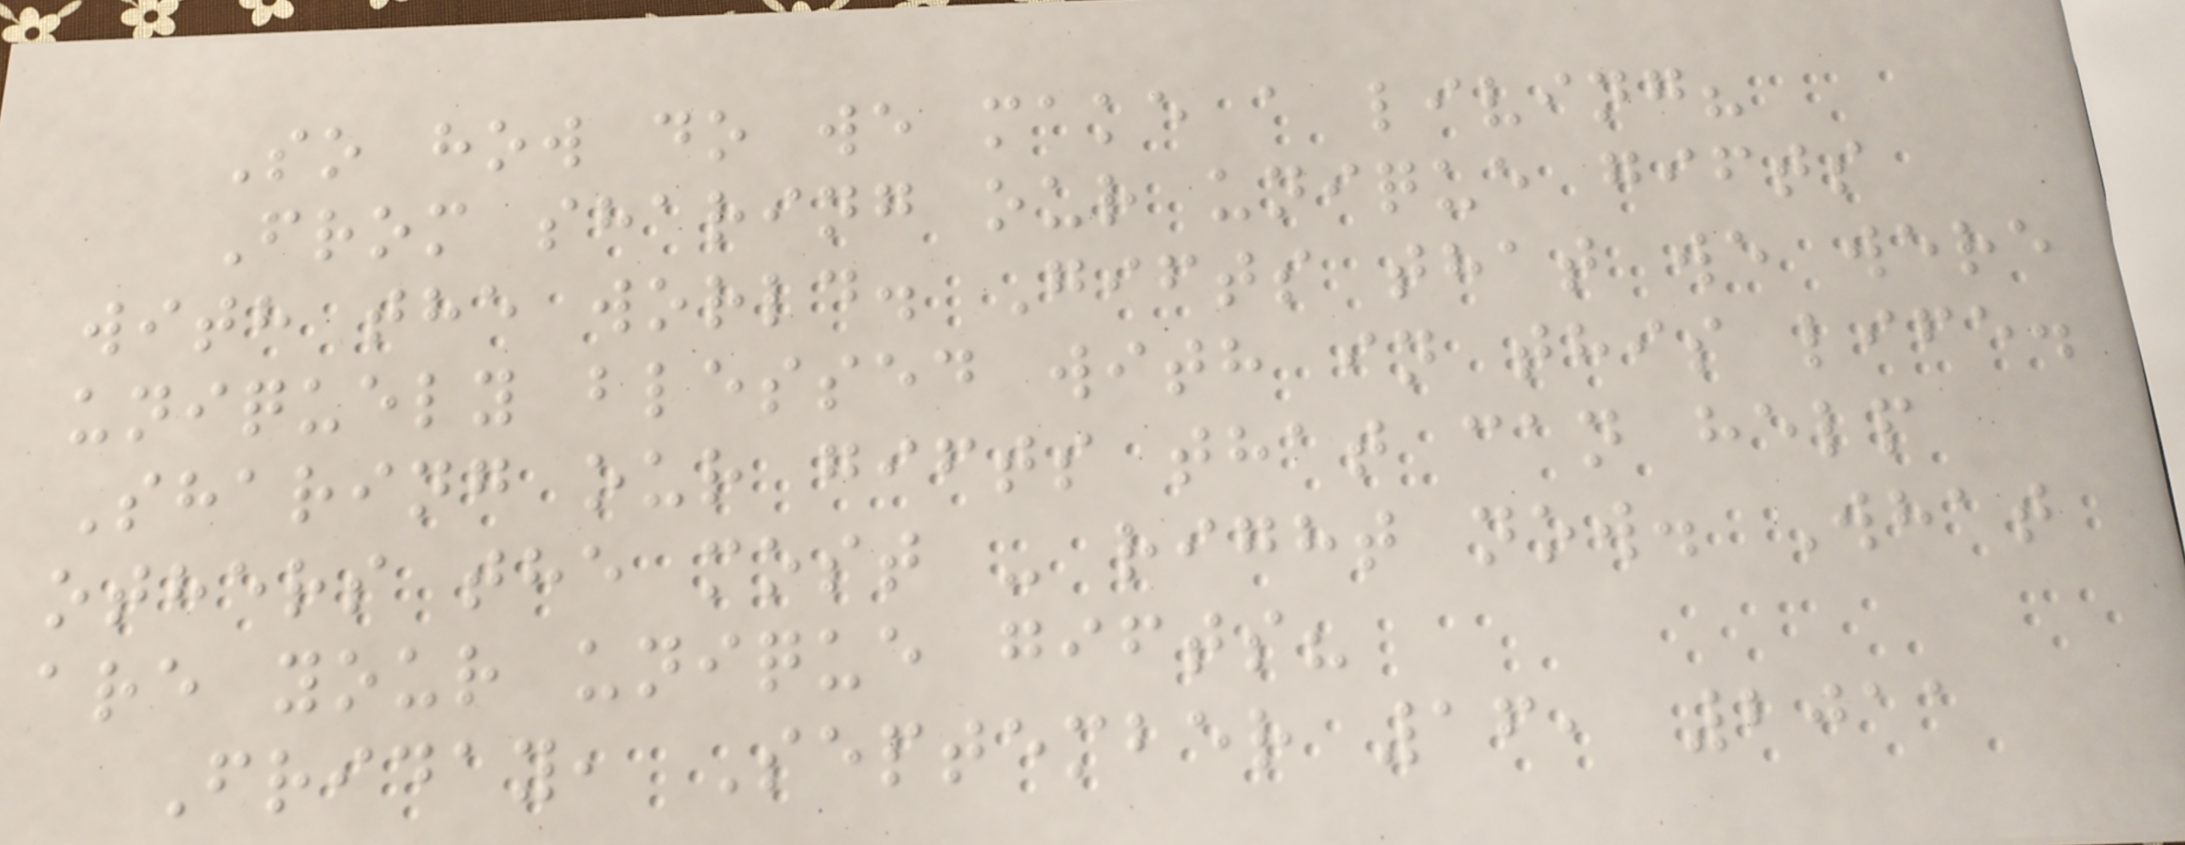So how do we make a living?
From sharing our unique gifts
with the world. Gifts that we were
uniquely blessed with in this life.
Sharing our gifts that can help
others the most - right now. What
are your unique gifts?
Friday, September 16, 2011
